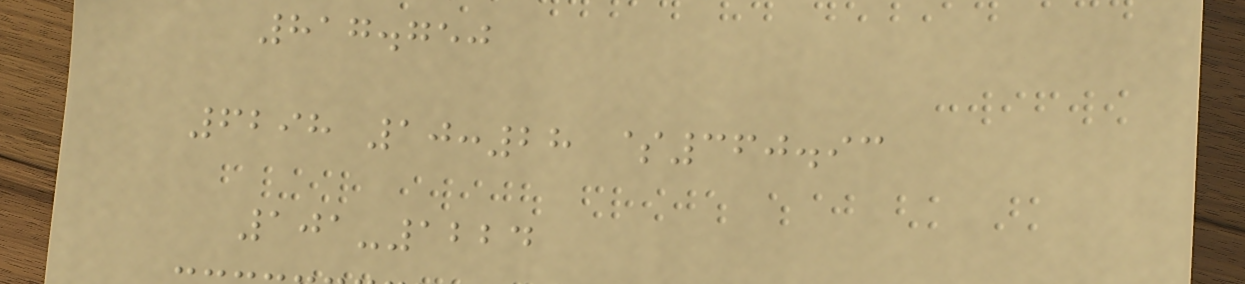817.750
6298 10:28 $360.93
101-1224
